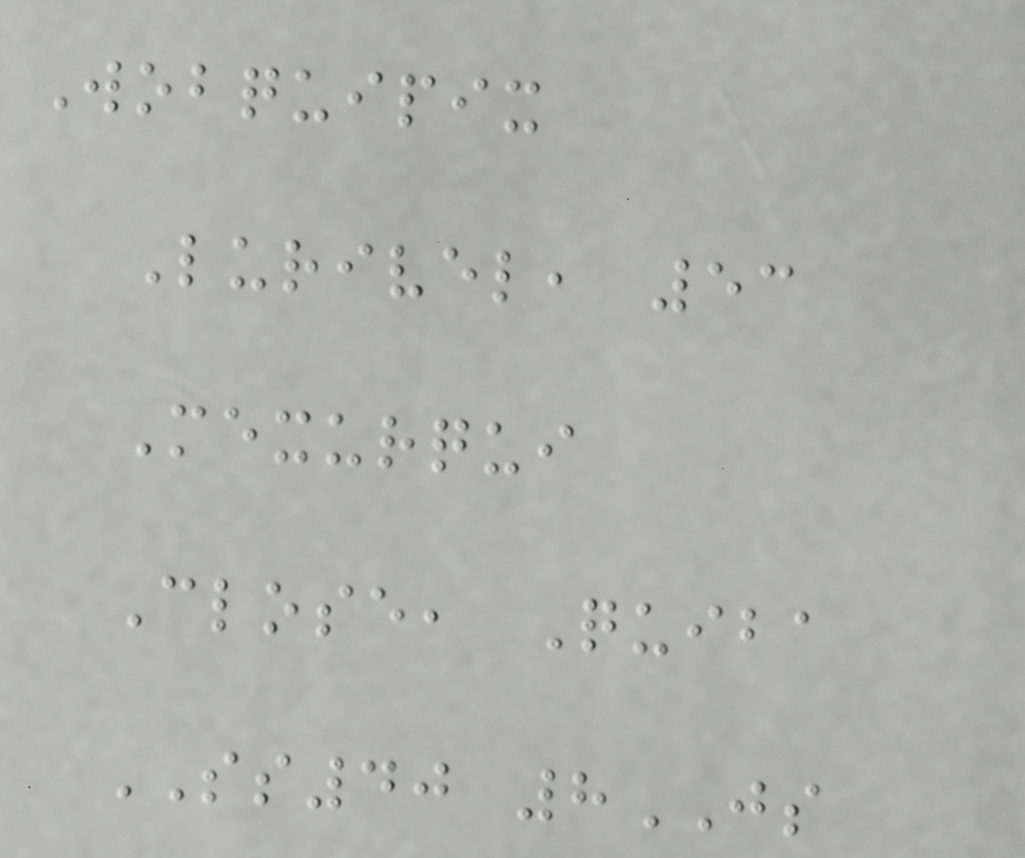Wobquipix
Lurivel, 53
Mexurqui
Close, Quiba
SS40 8JS
